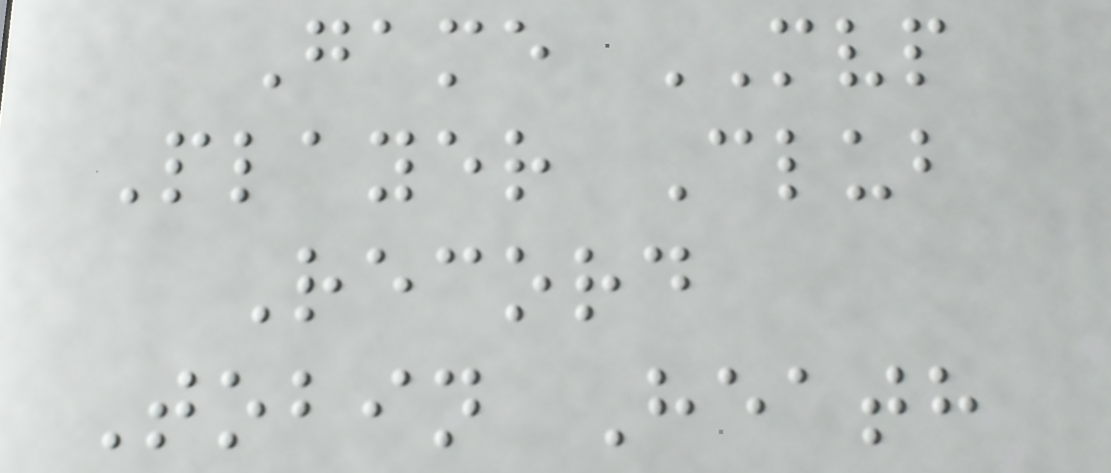Game MVP
Player Club
Record
Tobin Heath
